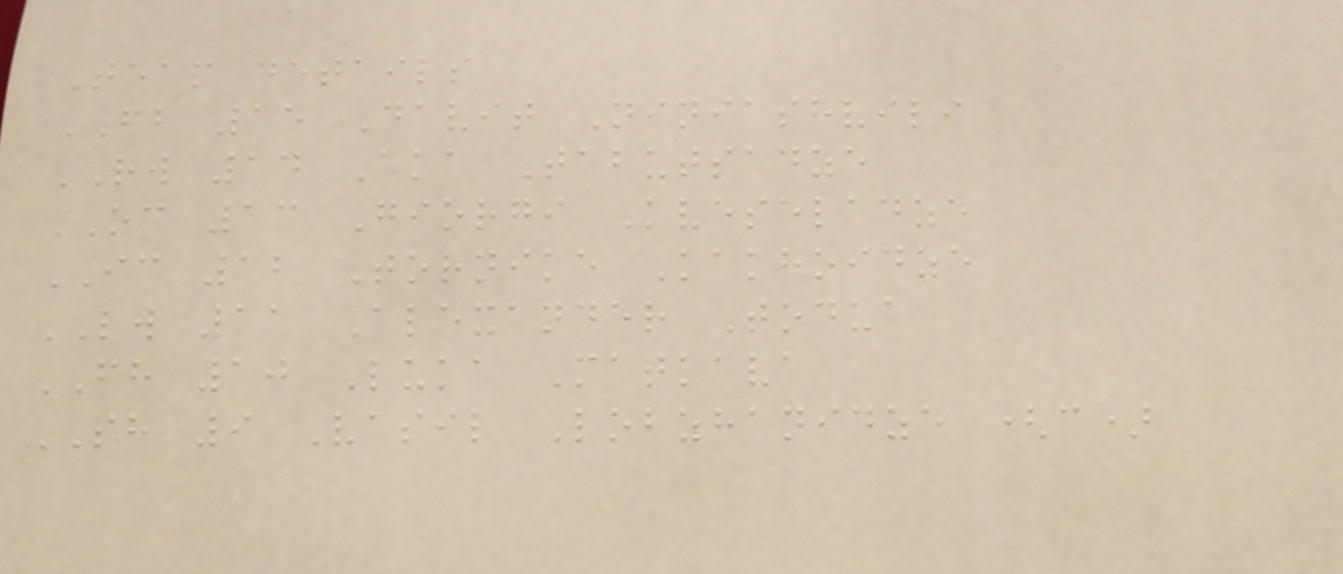Team details
FB 15 Davit Niniashvili
RW 14 Aka Tabutsadze
OC 13 Giorgi Kveseladze
IC 12 Tornike Kakhoidze
LW 11 Alexander Todua
FH 10 Luka Matkava
SH 9 Vasil Lobzhanidze (c)
